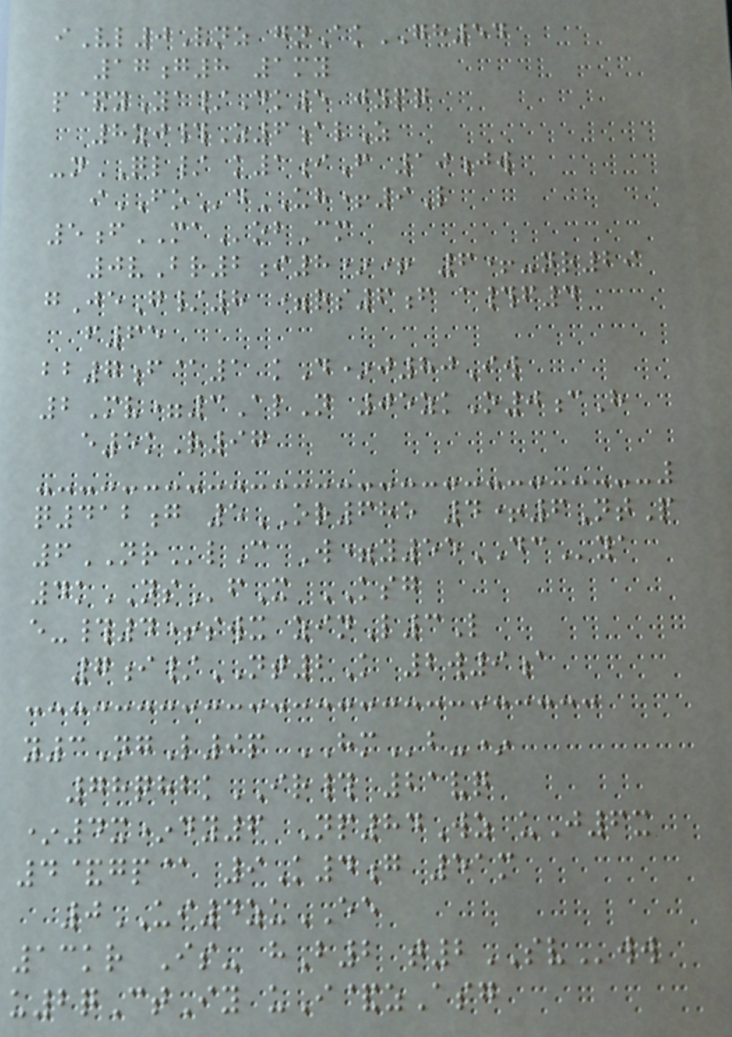iVl0Vnz gnAkGH54
17g8 1my
p&yYa/Dk5 jypq
8zj#Z6alZ
-nQL/ k1iF 10jw
iFOdUH+9L
5fMAobCm
0vBr2i8*+ 6+-nr29
gJeG/8 =rs6f a#f4
f65
bb7f@1 kD*j80Iw
2Mv=3AlN 05zkO0cH
e5kR97
q412g 5OR685 4+6NtP
6NRlC W=y55DCya
4kNSfX KSG
e-#4+swx zinL3L
7i/NT2K 2w9a
y3NgL9p HMb-*
78qhbkIR# 21vq
*4x*dy6 Np84Wz uJ6x
4&gp@ 9K4g 51m
0UI4zuEE
13kr Is- hB2 t2SVww
u2qCtIy uI&zAsg
